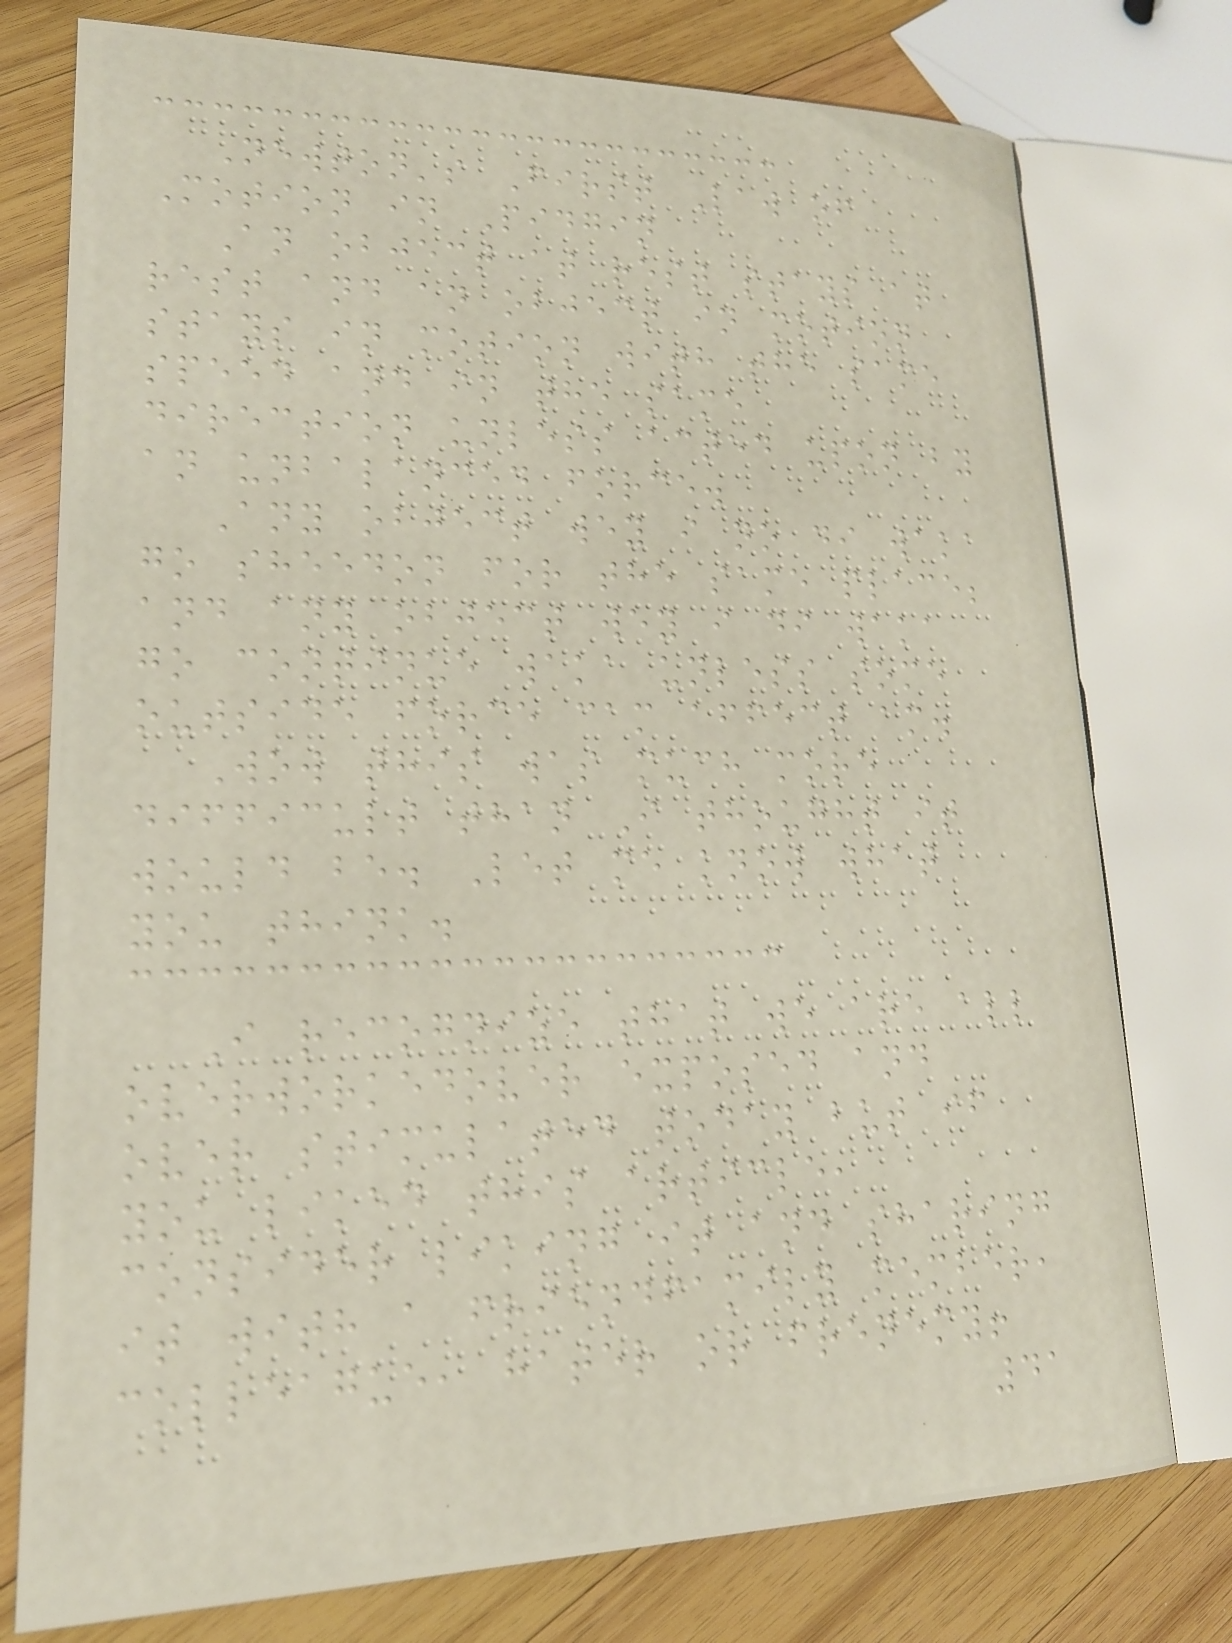Newton's First Law of
Motion in Pidgin
An object at rest stays at
rest and an object in motion
stays in motion with the same
speed and in the same
direction unless acted upon by
an unbalanced force.
Any object wey i no di waka
go sheedon for the same place;
and any object wey i di waka
go continue waka unless some
outside force cam affect am.
Wow this was much more
difficult than I thought it
would be. Let me know what
you think.
I recognize that we are all
overworkedover exposed and
over stimulated today but if
you liked this article,
consider liking it and sharing
it with a friendfamily member,
colleague, hater or frenemy!
41
